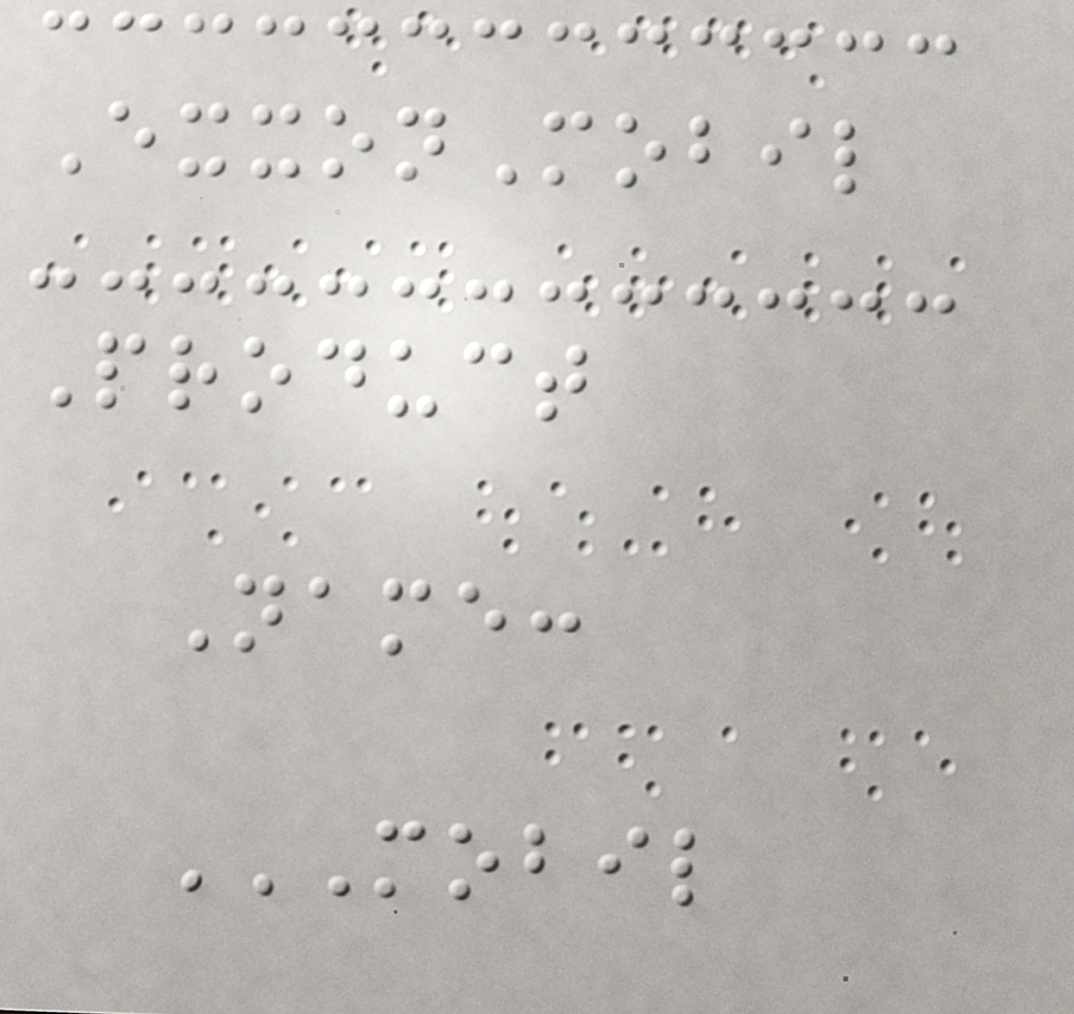ExxonMobil
Product
Name:
MOBIL
